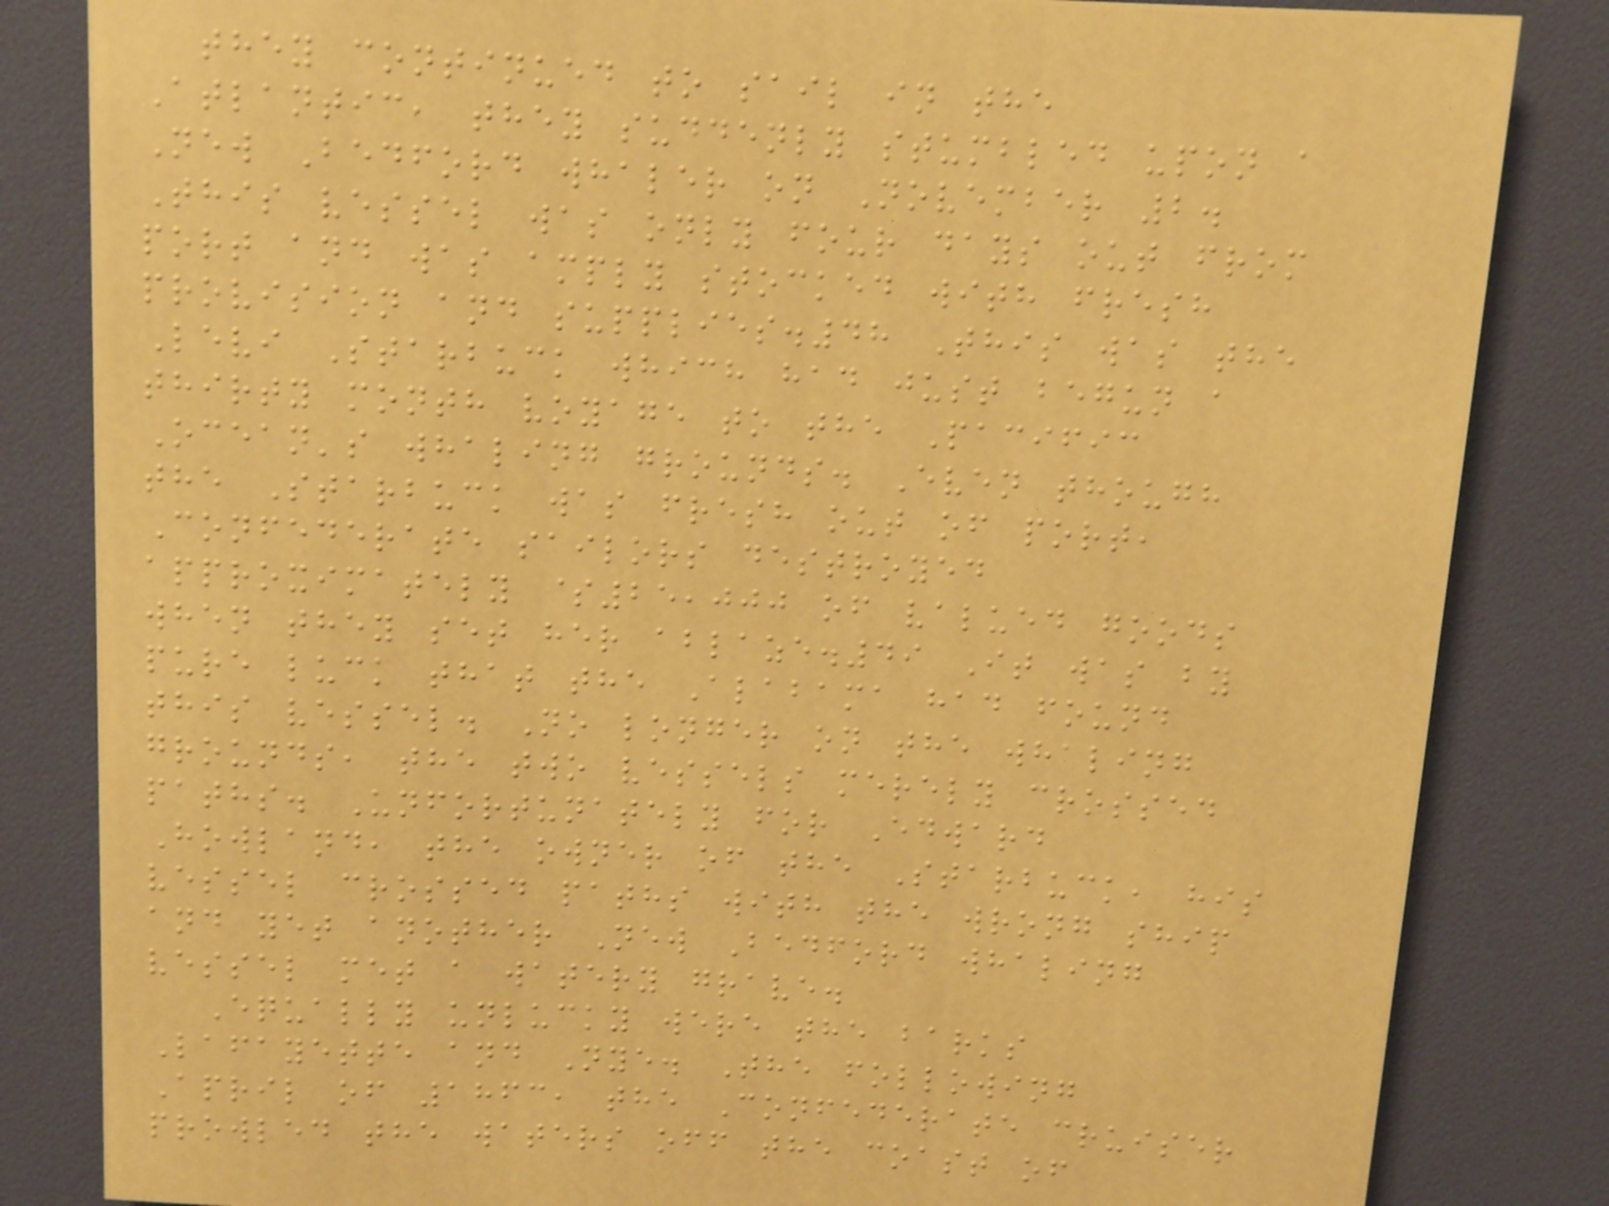they continued to sail in the
Atlantic, they suddenly stumbled upon a
New Bedford whaler on November 2.
This vessel was only four days out from
port and was amply stocked with fresh
provision and supplies.48 This was the
Levi Starbuck which had just begun a
thirty month voyage to the Pacific
Ocean's whaling grounds. Even though
the Starbuck was fresh out of port,
Confederate sailors destroyed
approximately $25,000 of valued goods
when they set her ablaze.49 It was by
pure luck that the Alabama had found
this vessel. No longer on the whaling
grounds, the two vessels merely crossed
paths. Unfortunately for Edward
Howland, the owner of the Starbuck, his
vessel crossed paths with the wrong ship
and yet another New Bedford whaling
vessel met a watery grave.
Equally unlucky were the barks
Lafayette and Nye. The following
April of 1863, the Confederate cruiser
prowled the waters off the coast of
